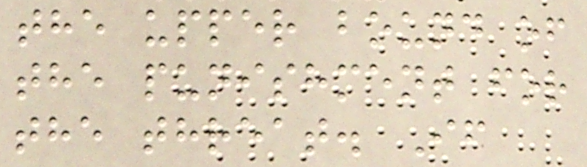the upper bound of
the punishment for
the threat. If
